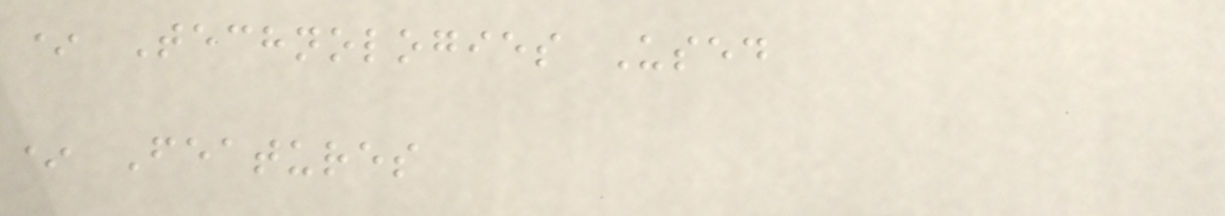* Technologies Used
* Features
